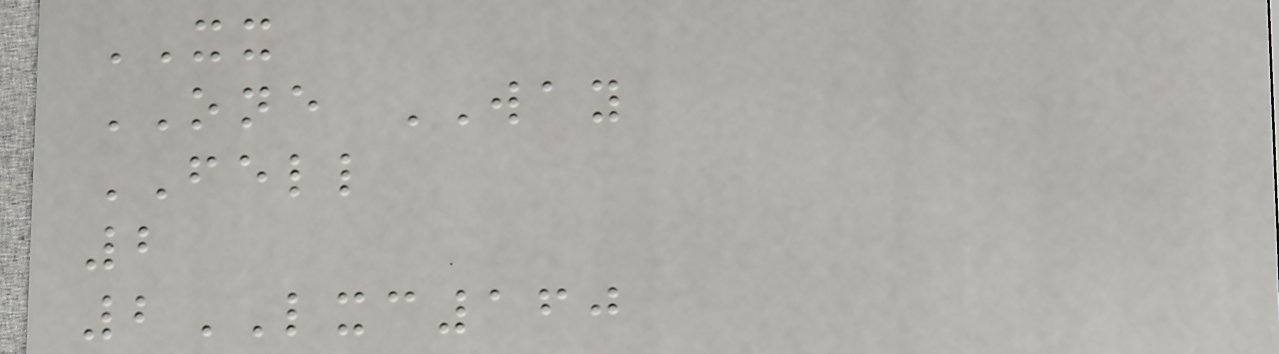XX
ONE WAY
FELL
2
2LXC160
